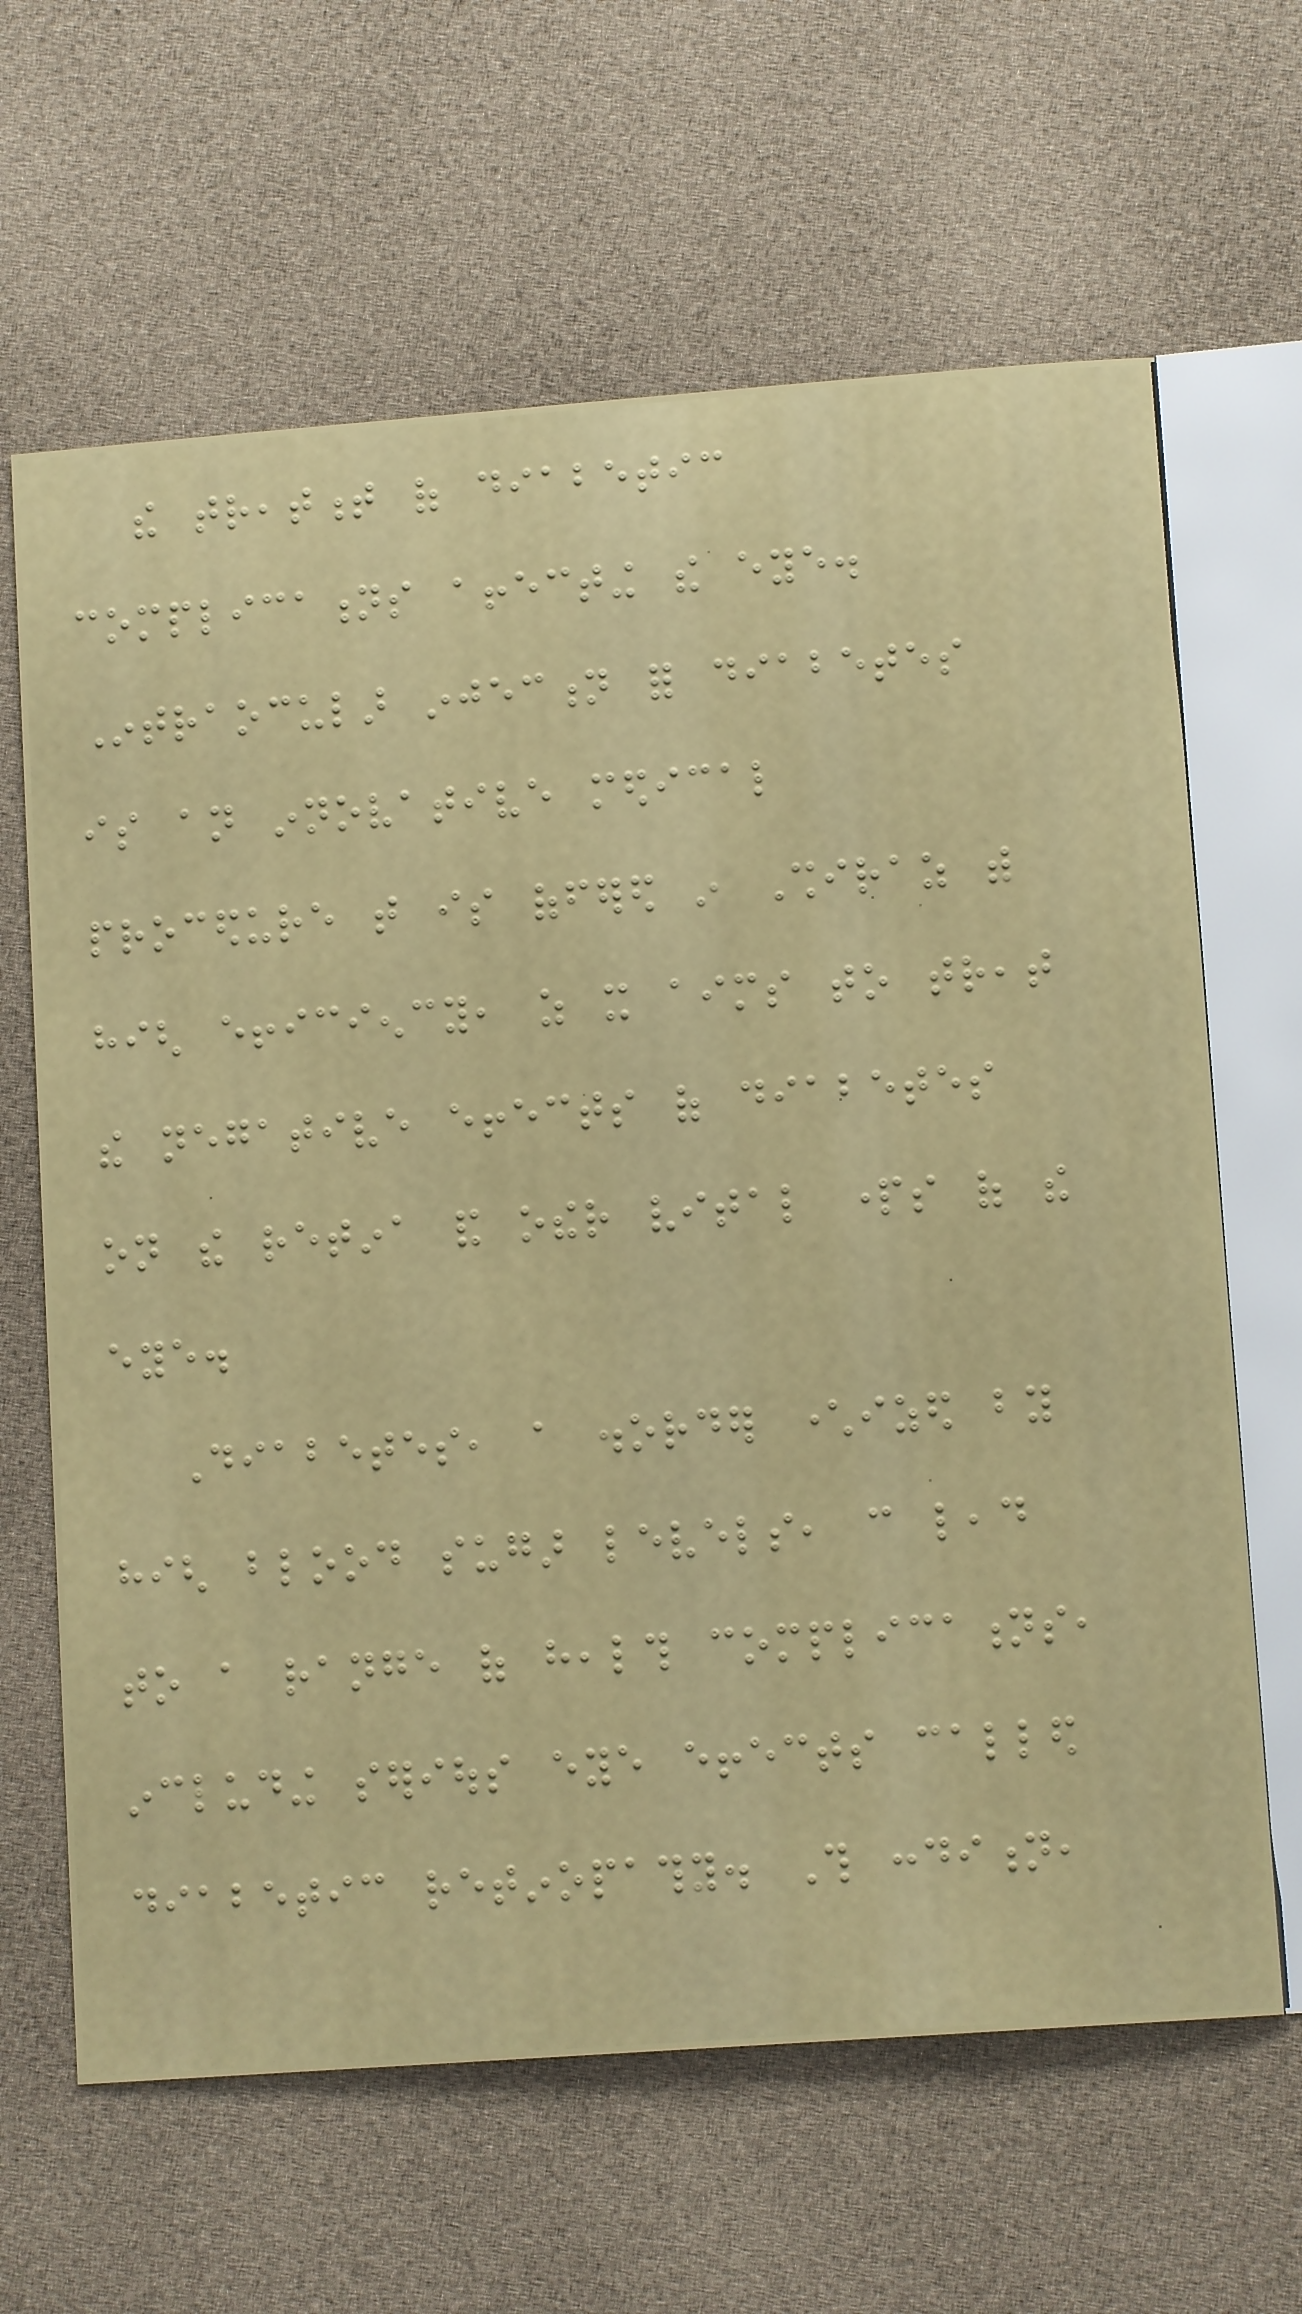the treatment of diabetic
complications affecting the eye.
Intraocular injection for diabetes
is an innovative medical
procedure that is offered in Shiraz with
high efficiency, as it aims to treat
the negative effects of diabetes
on the retina and other vital parts of the
eye.
Diabetes, a disorder characterized by
high blood sugar levels, can lead
to a range of health complications,
including serious eye effects called
diabetic retinopathy. This condition,
